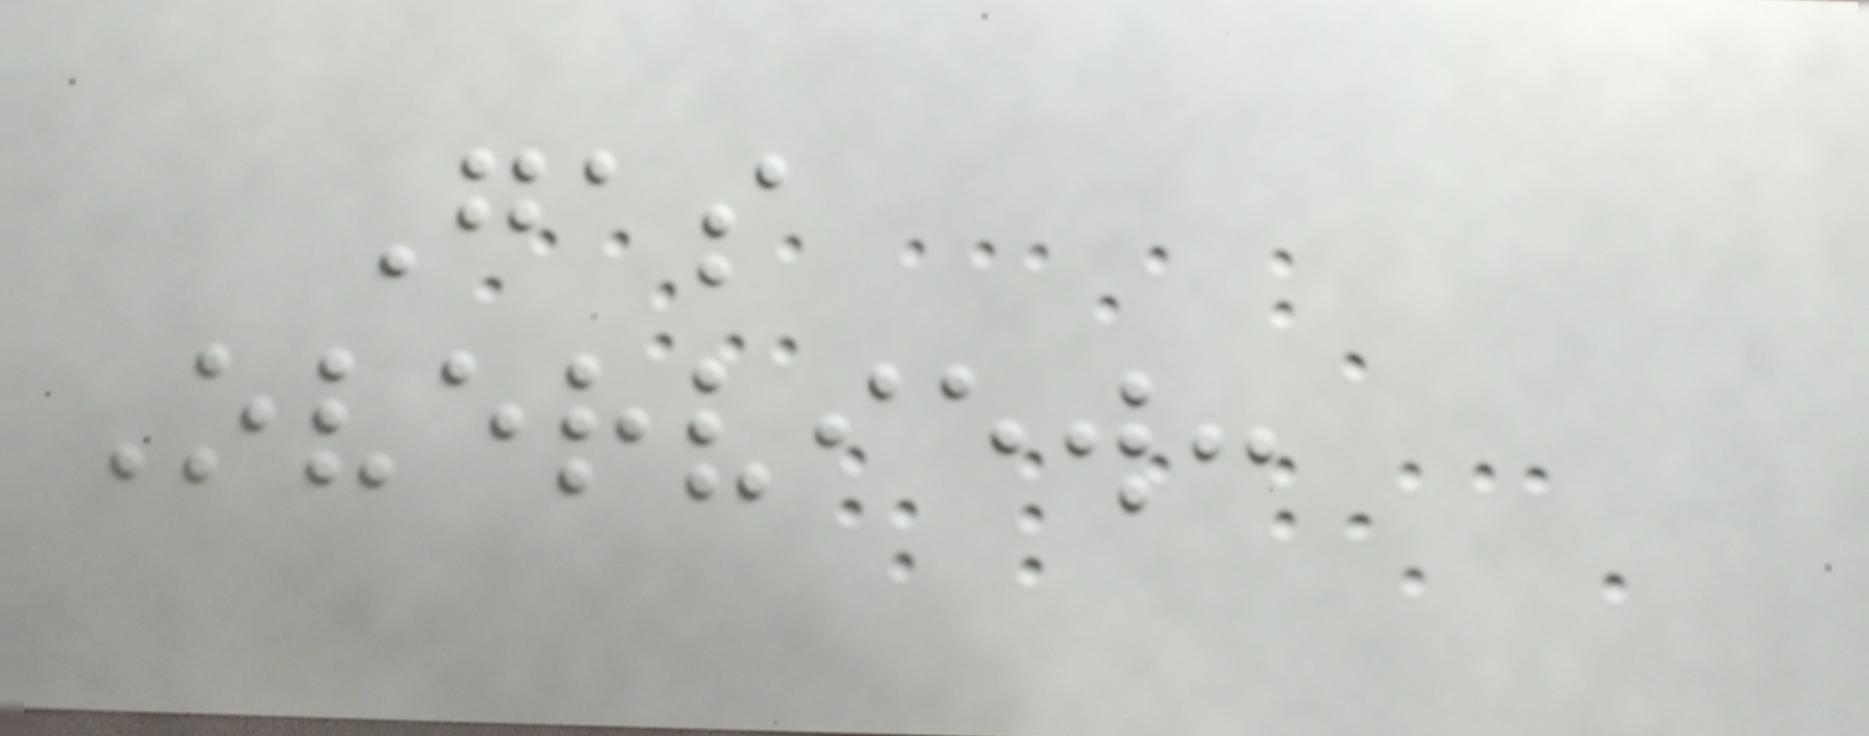Gas
Overview:
